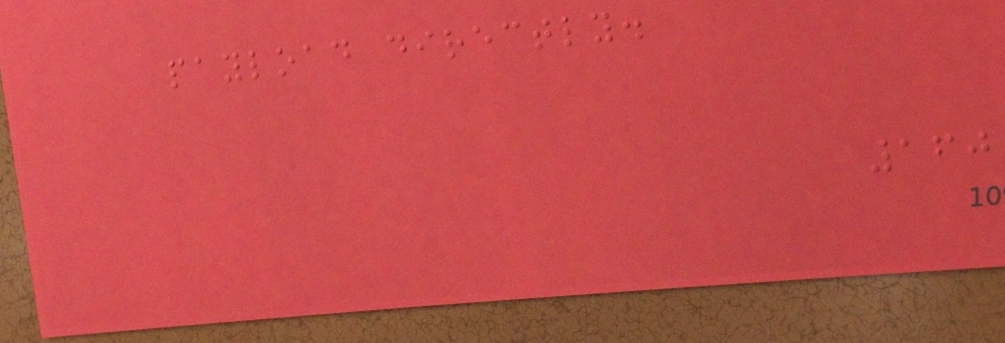payload directly.
160
